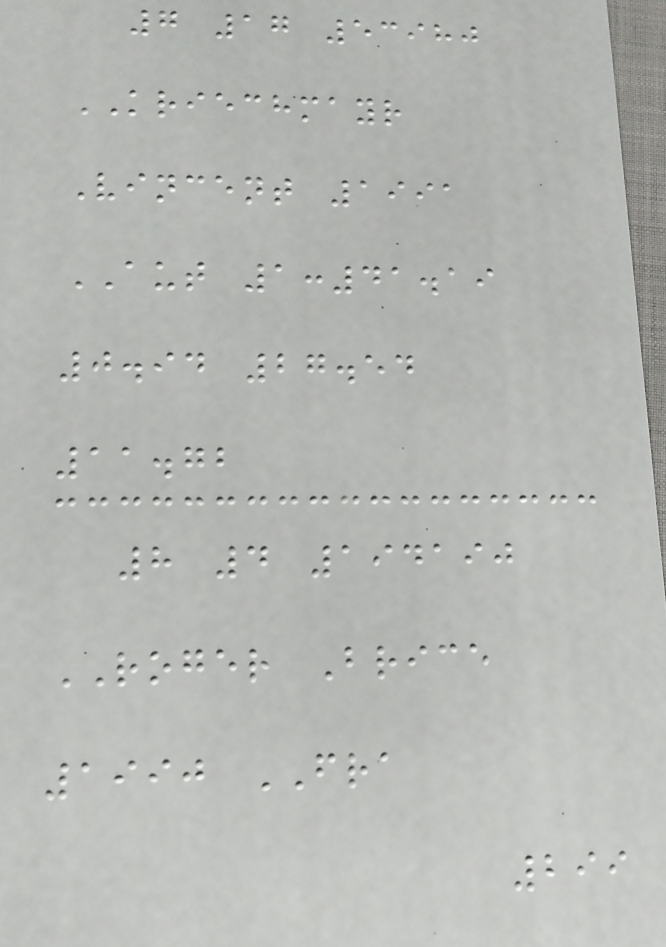7 17 53980
KRIECHMAYR
Vincent 1991
AUT 1:41.19
0.94 27.54
11.72
8 4 194190
ROGER Brice
1990 FRA
299
